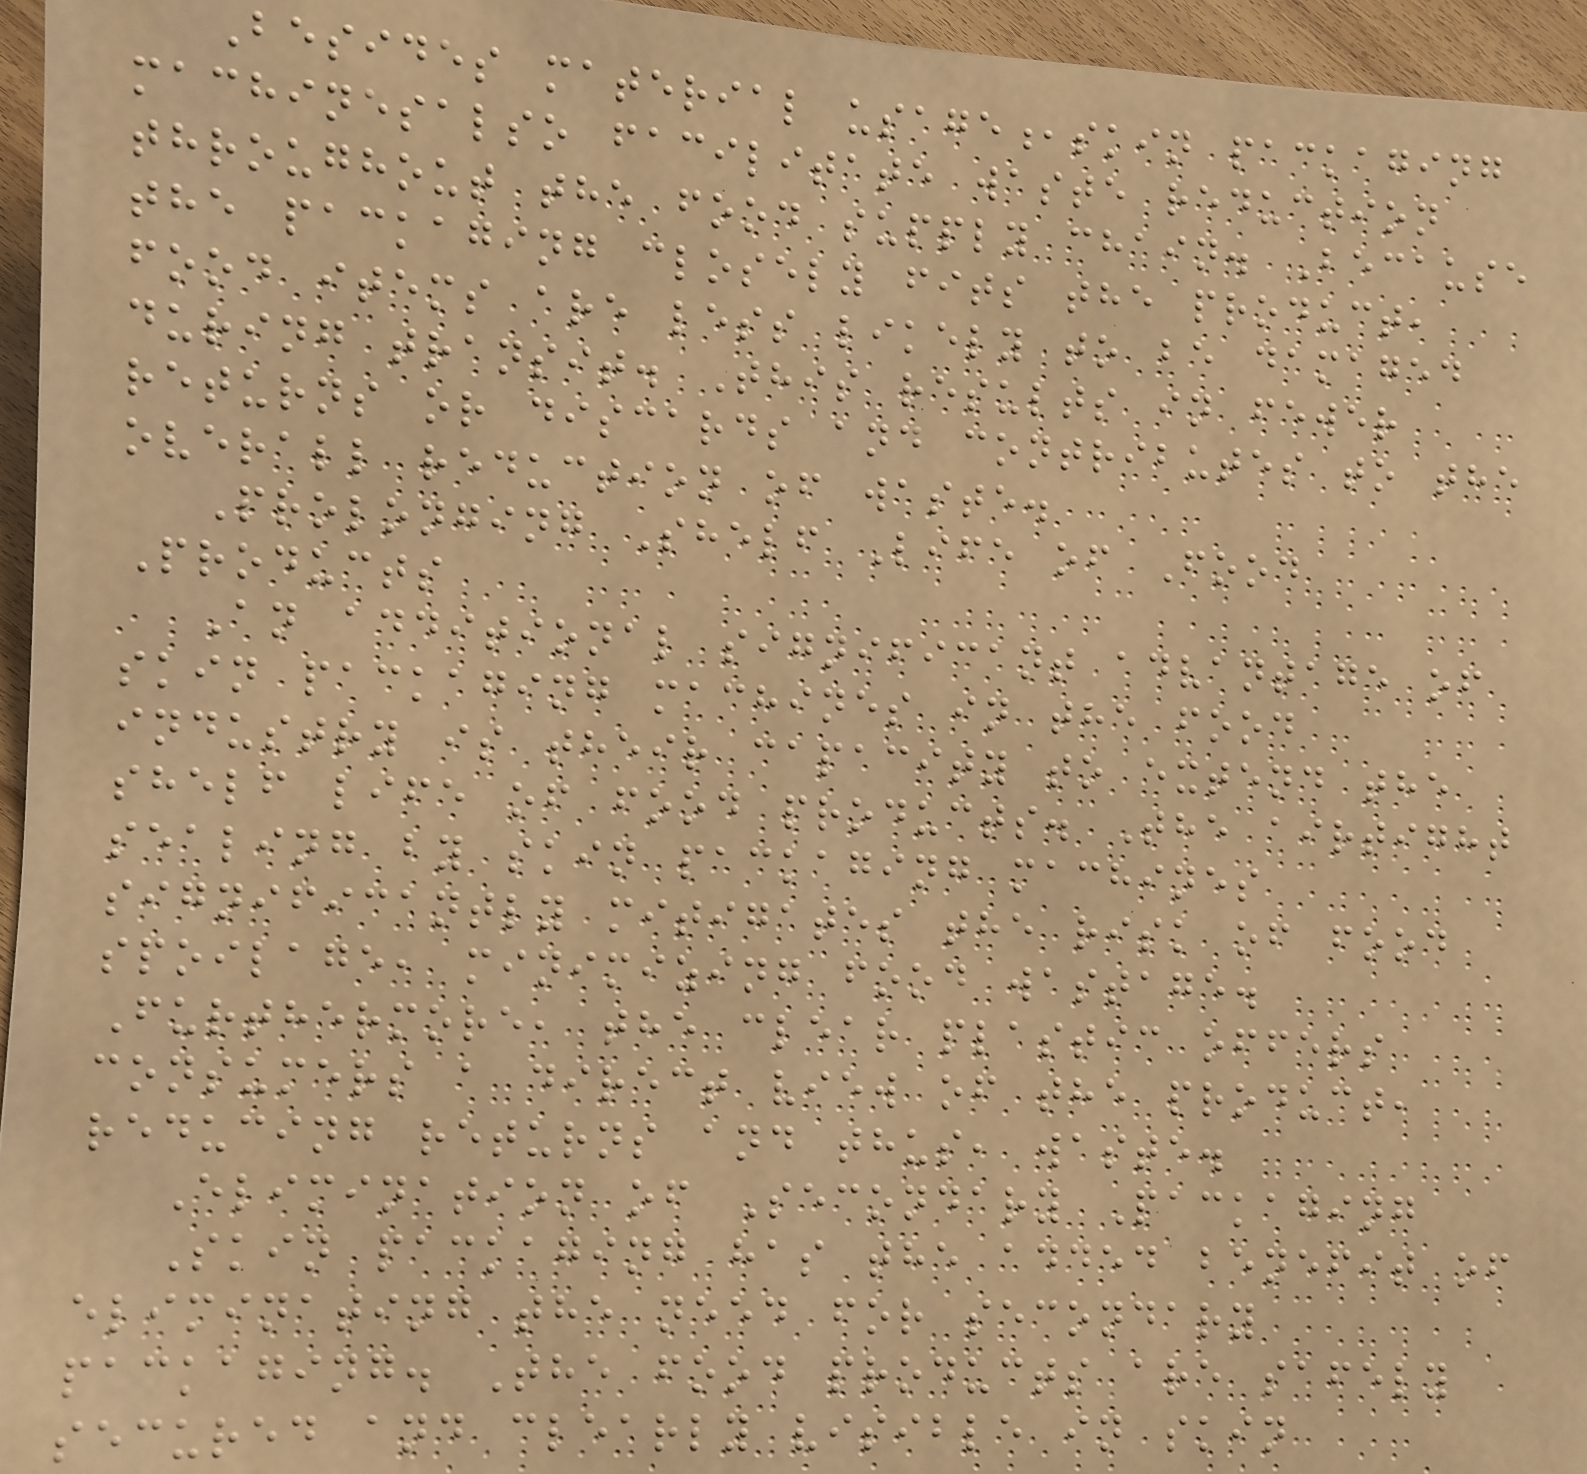Besides material usage,skin packaging
machinesalso facilitate waste reduction
throughout the food supply chain. Because
the packaging closely fits the product,
food items are less likely to be damaged
during transit. This results in fewer
returns or discards and contributes to the
overall reduction of waste.
Prolonging Shelf Life of Food
Products
An additional significant advantage of
skin packaging machines in the food
industry is their capacity to extend the
shelf life of food products. The airtight
sealing by skin packaging machines
significantly mitigates the risk of food
spoilage, minimizing food wastage.
Furthermore, the clear plastic offers
consumers a direct view of the product,
reducing returns and thus, waste.
Elimination of Secondary Packaging
Skin packaging has the added benefit of
eliminating the need for secondary
packaging. The food products are safely
secured and clearly visible in skin
